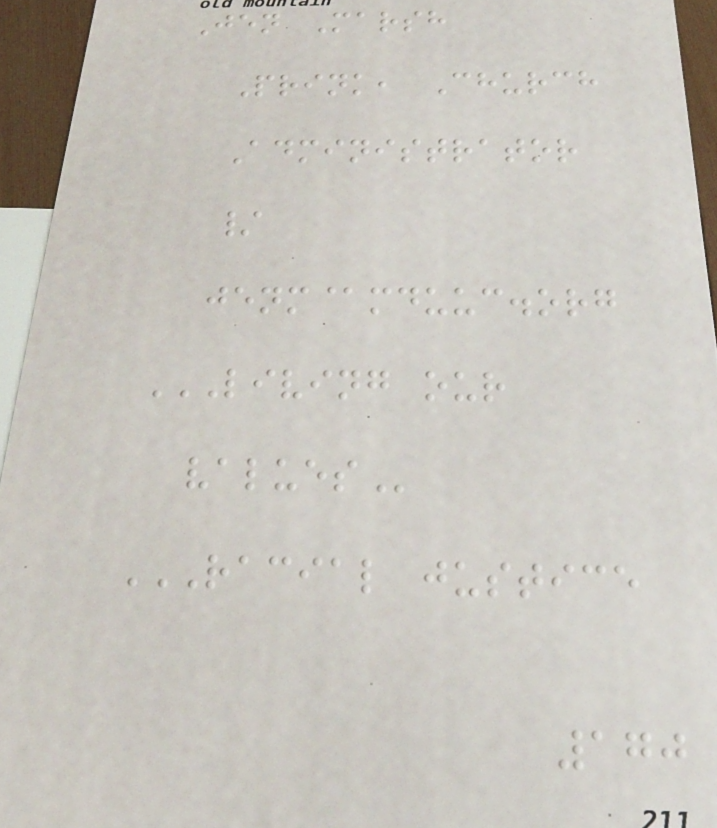Jen Marsh
Prink, Church
Administrator
/
jenm@mduuc.org
LIVING OUR
VALUES
RACIAL JUSTICE
170
